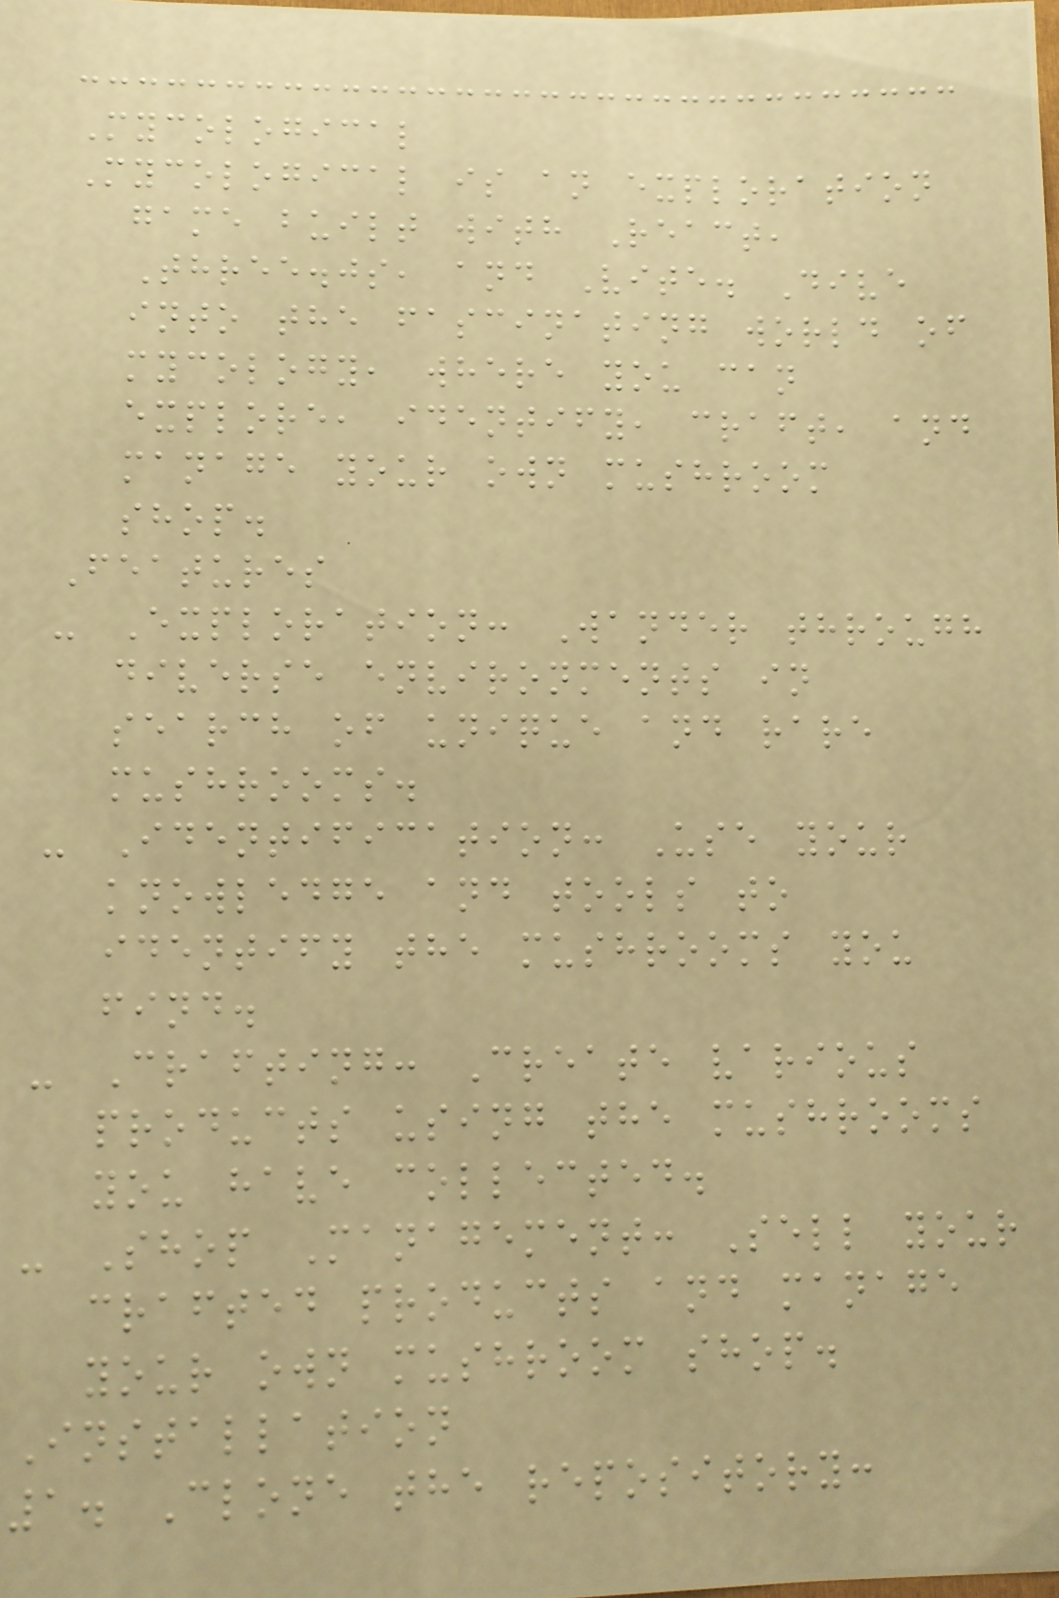Mycological
Mycological is an exploration
game built with React,
Three.js, and Vite. Dive
into the fascinating world of
mycology, where you can
explore, identify, craft, and
manage your own mushroom
shop.
Features
- Exploration: Wander through
diverse environments in
search of unique and rare
mushrooms.
- Identification: Use your
knowledge and tools to
identify the mushrooms you
find.
- Crafting: Create various
products using the mushrooms
you have collected.
- Shop Management: Sell your
crafted products and manage
your own mushroom shop.
Installation
1. Clone the repository:
